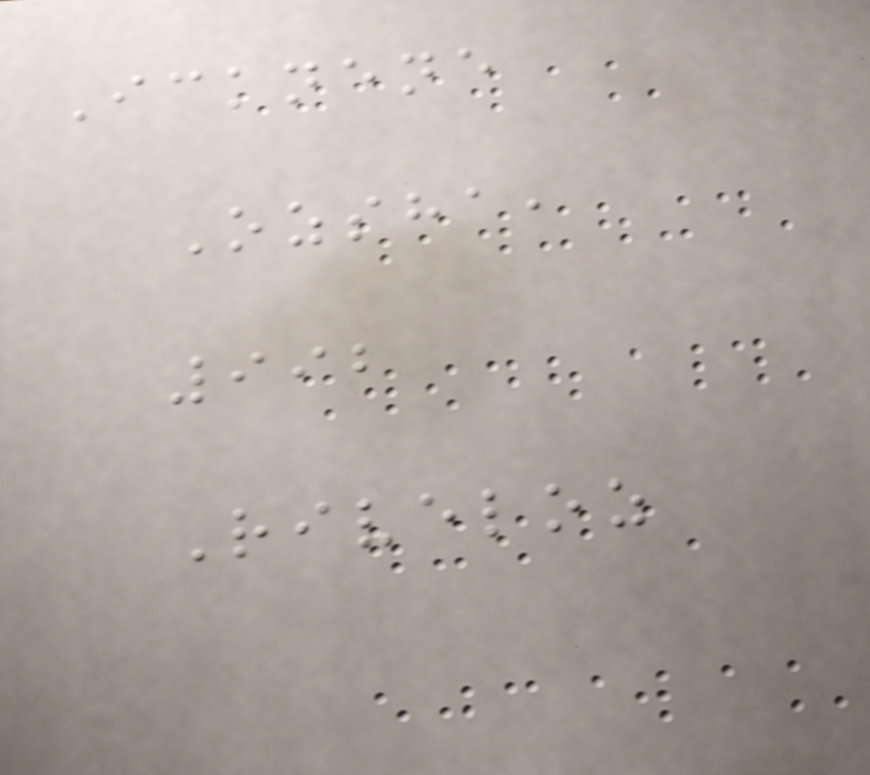Icknene
Ozsha,
992
Riveloz
